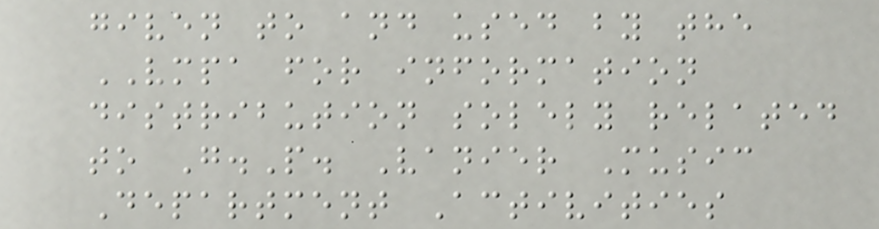given to and used by the
VMPA for information
distribution solely related
to G.P. Vanier Music
Department Activities
